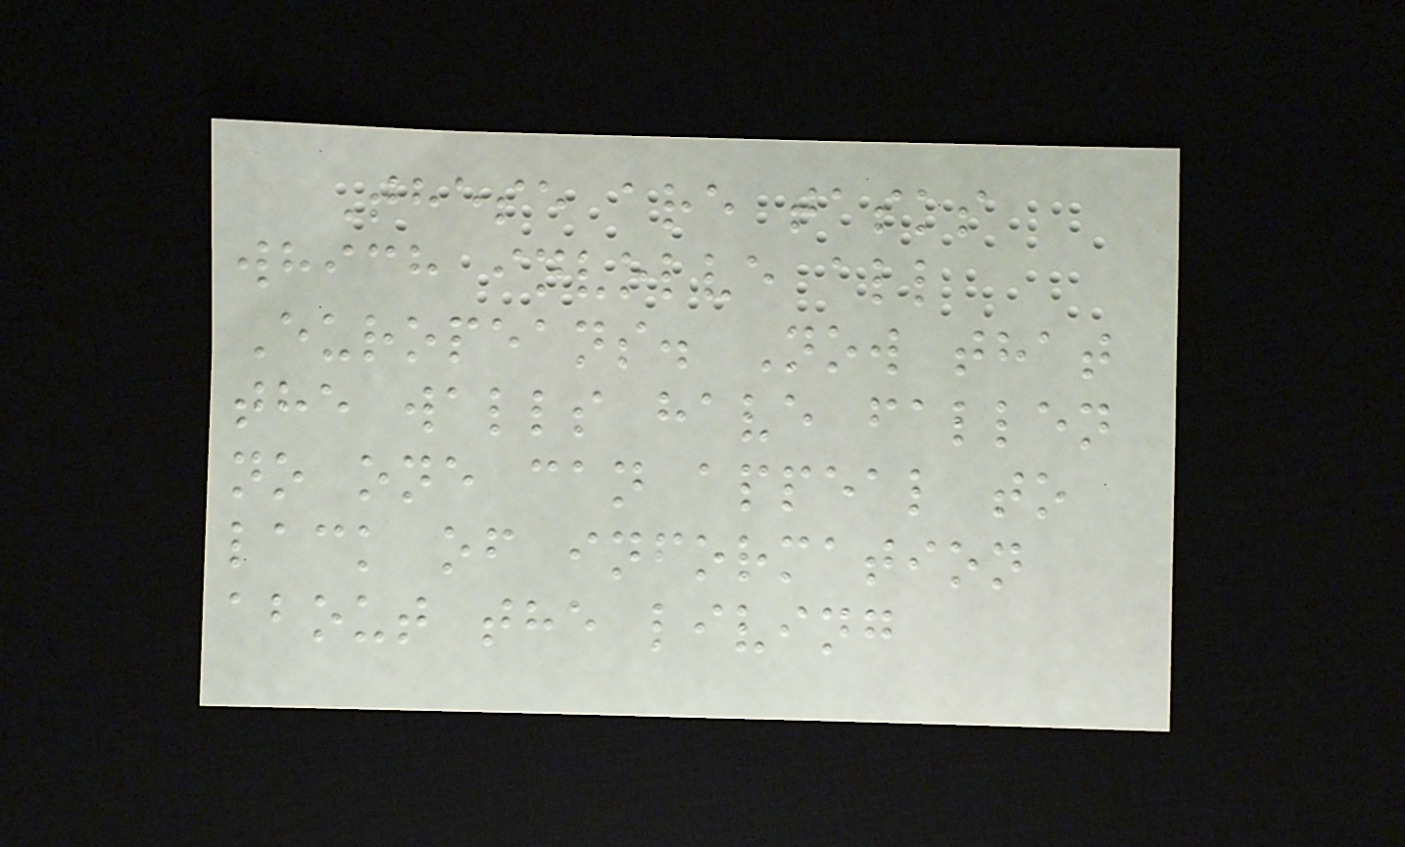These are tasks
which involve all
Europeans. Now that
the walls have fallen
no one can appeal to
lack of information
about the living
